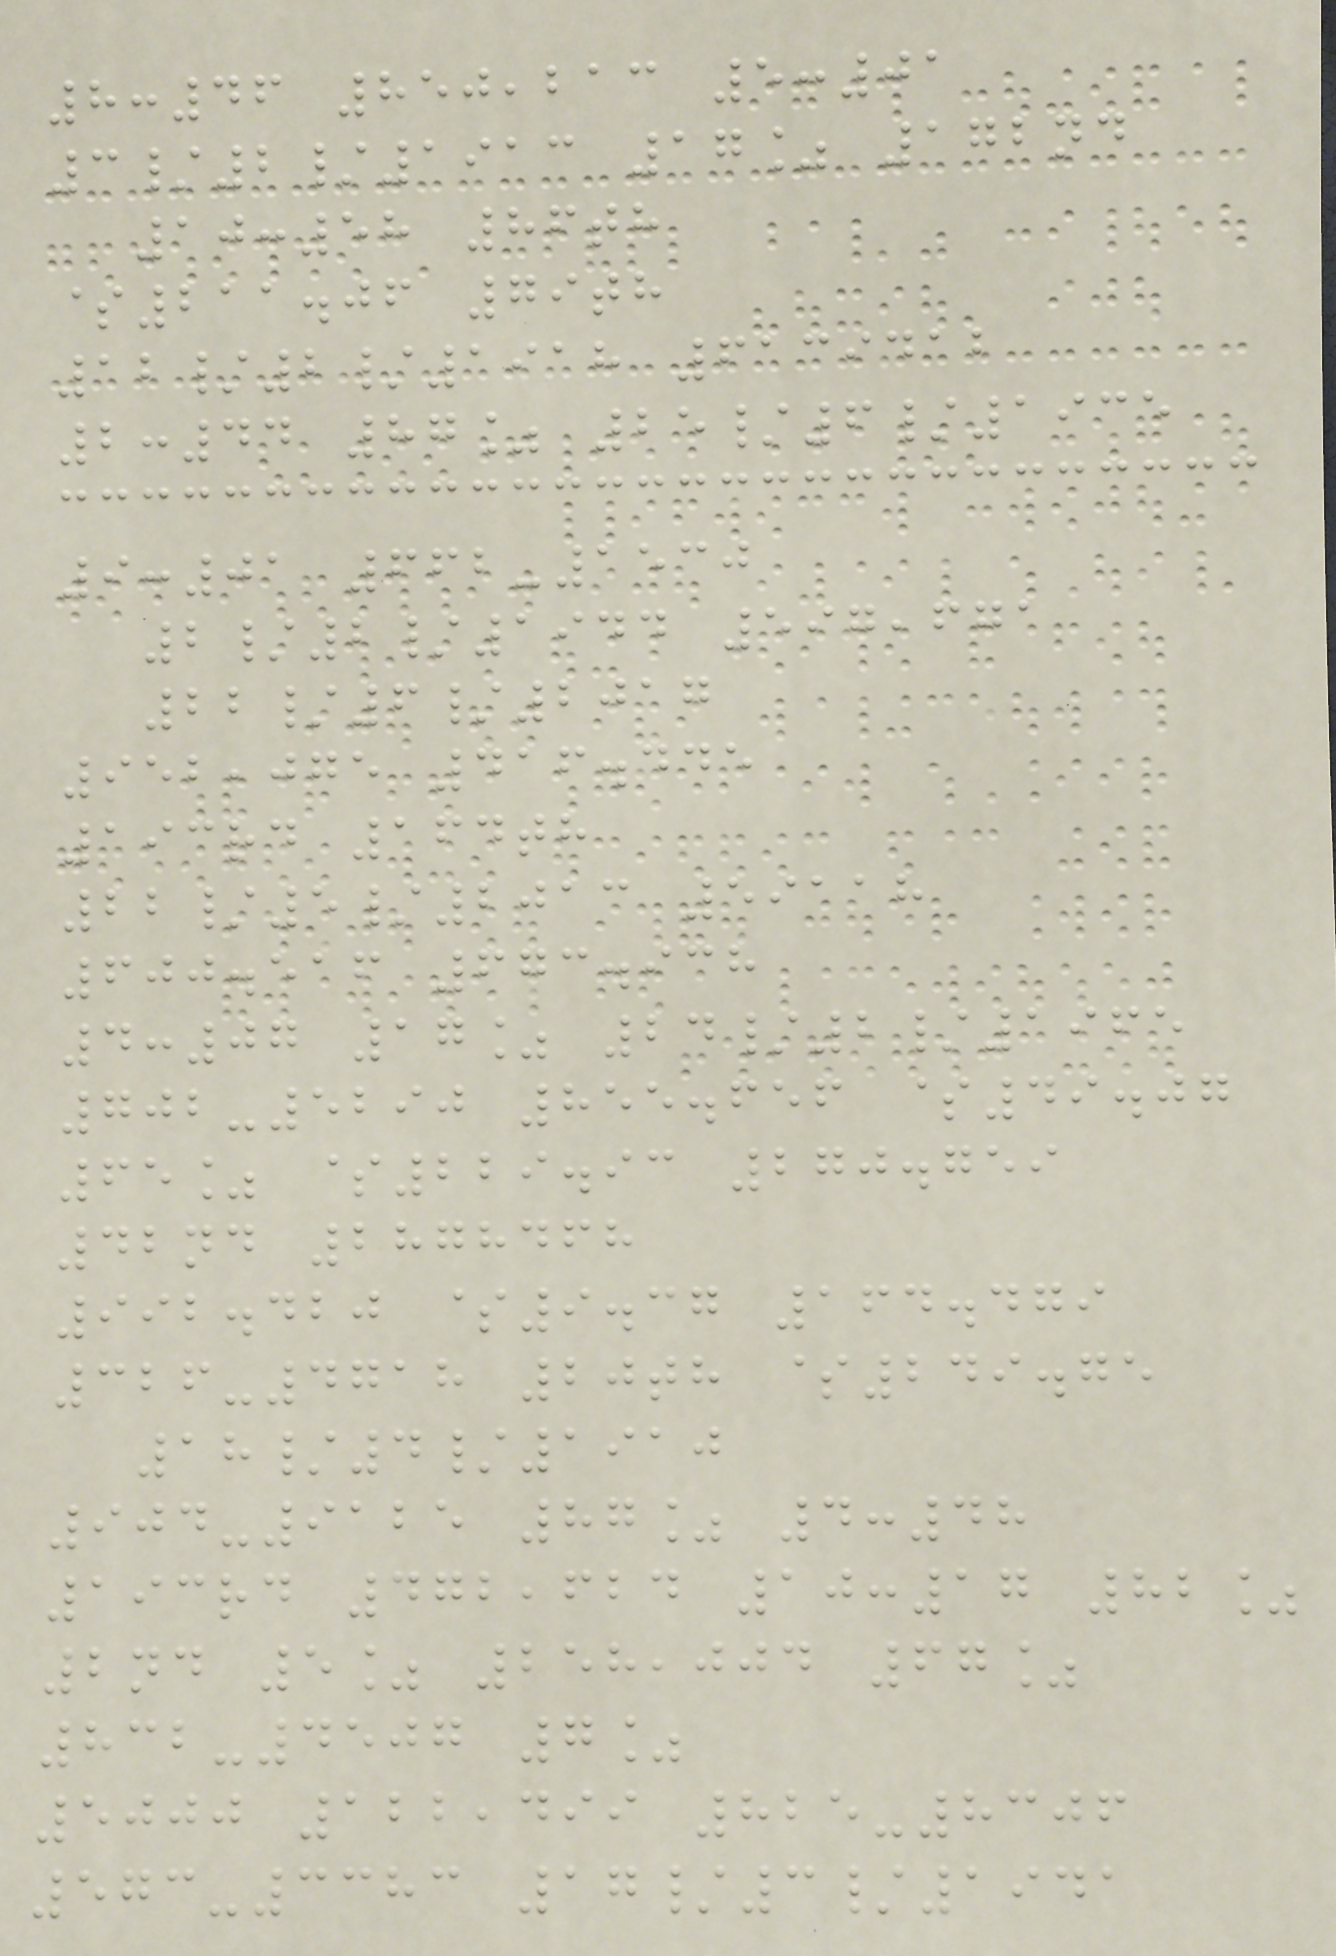8:46 850,213 5:01
3/2/1913 17% 172nd
10:58 86th
$211.06 79th
12/2/1918 6139412
2:44 87% 25/6/1935
9:01 662-1530
2/2/1944 597,671
22/6/2017
952,075 416.445
193rd 164th
22/5/2013 59118
600.516 673.938
4:07 17% 24/2/1965
702-5290 855.656 $49.07
65% $229.93 270.759
42nd 2878468
992.420 $9.37 164.479
326-4718 20th $249.75
18/4/1910
904-9125 87% 4:48
193rd 472,624 10:17 82%
2nd 5% 258,004 67%
832-4507 7%
5000 122,499 825-8306
573-3383 17/3/1941
